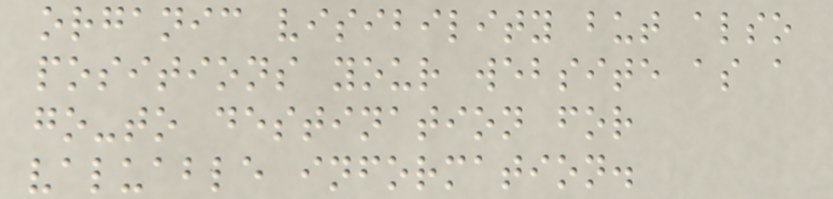organic visibility but also
positions your website as a
go-to destination for
valuable information.
